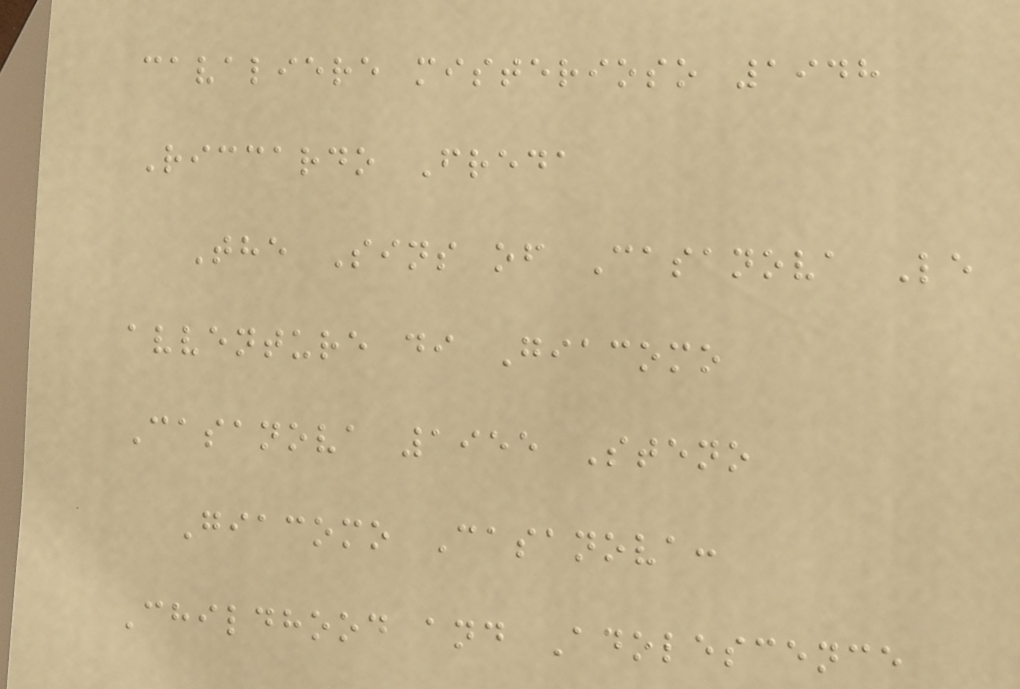cavaliere misterioso 1948
Riccardo Freda
The Sins of Casanova Le
avventure di Giacomo
Casanova 1955 Steno
Giacomo Casanova:
Childhood and Adolescence
